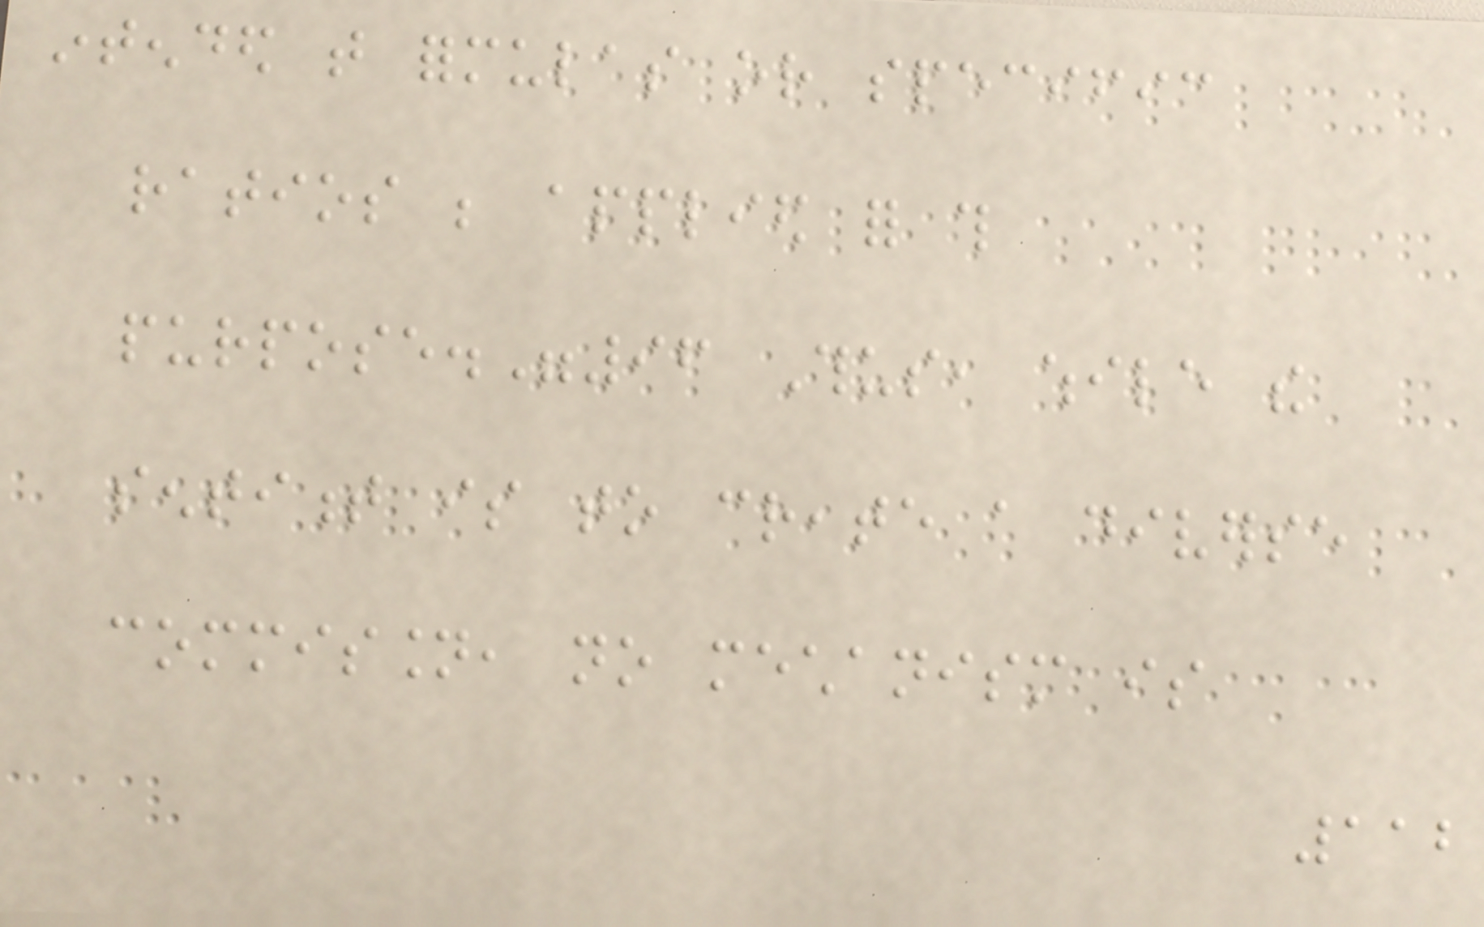intended that formulas or specific
ratios be applied for this
purpose."96 Thus, while the
sentiment is to create a diverse
commission, no mechanism is
112
